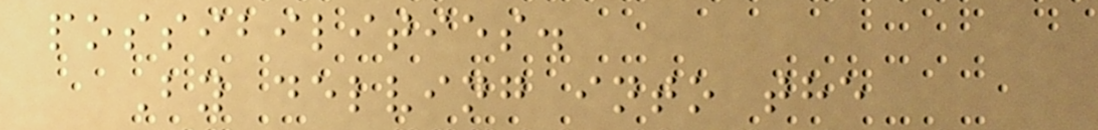possibilities.
By delving into the
